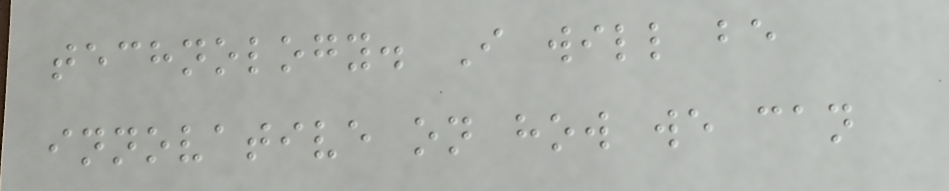technology. I will be
innovative on how we can
